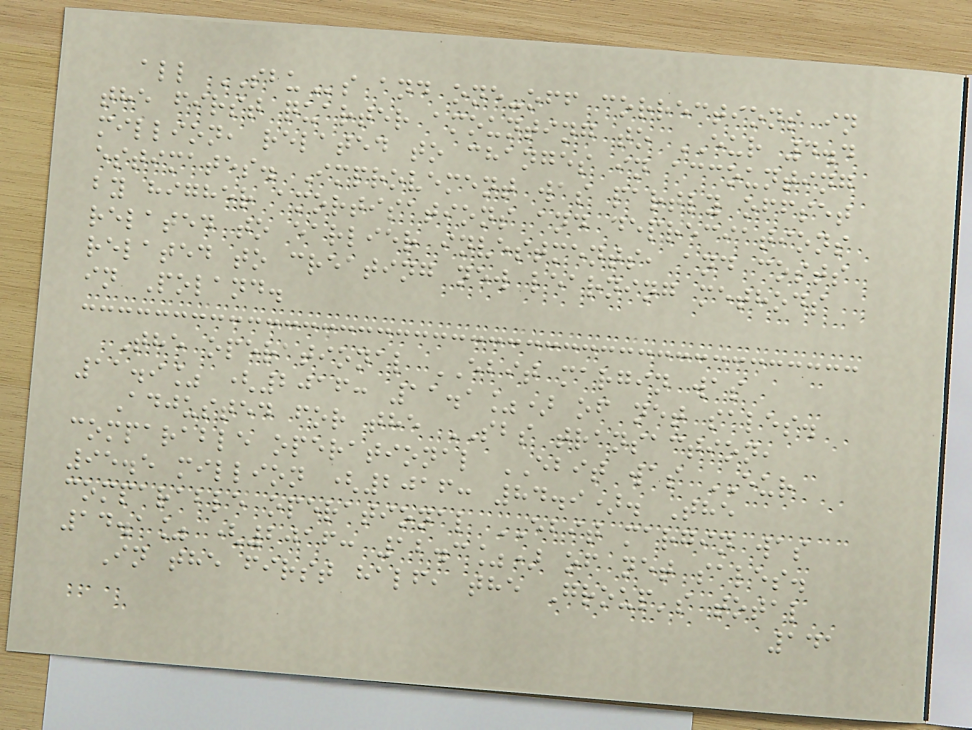all SBUs and one-off corrections in
the first quarter amounting to EUR 4.4
million, related to changes in accounting
estimates. Improvement was partly offset
by higher amortisations and depreciations
related to earlier investments, and costs
related to creating new learning methods
in Poland.
The operational EBIT margin was
11.9% (2016: 11.1%) of net sales.
Adjusted for the SBS transaction,
comparable operational EBIT was EUR
95.5 million (2016: 84.9). The
comparable operational EBIT margin was
14.1% (2016: 12.3%) of net sales.
In the first half, the Group's total
141
